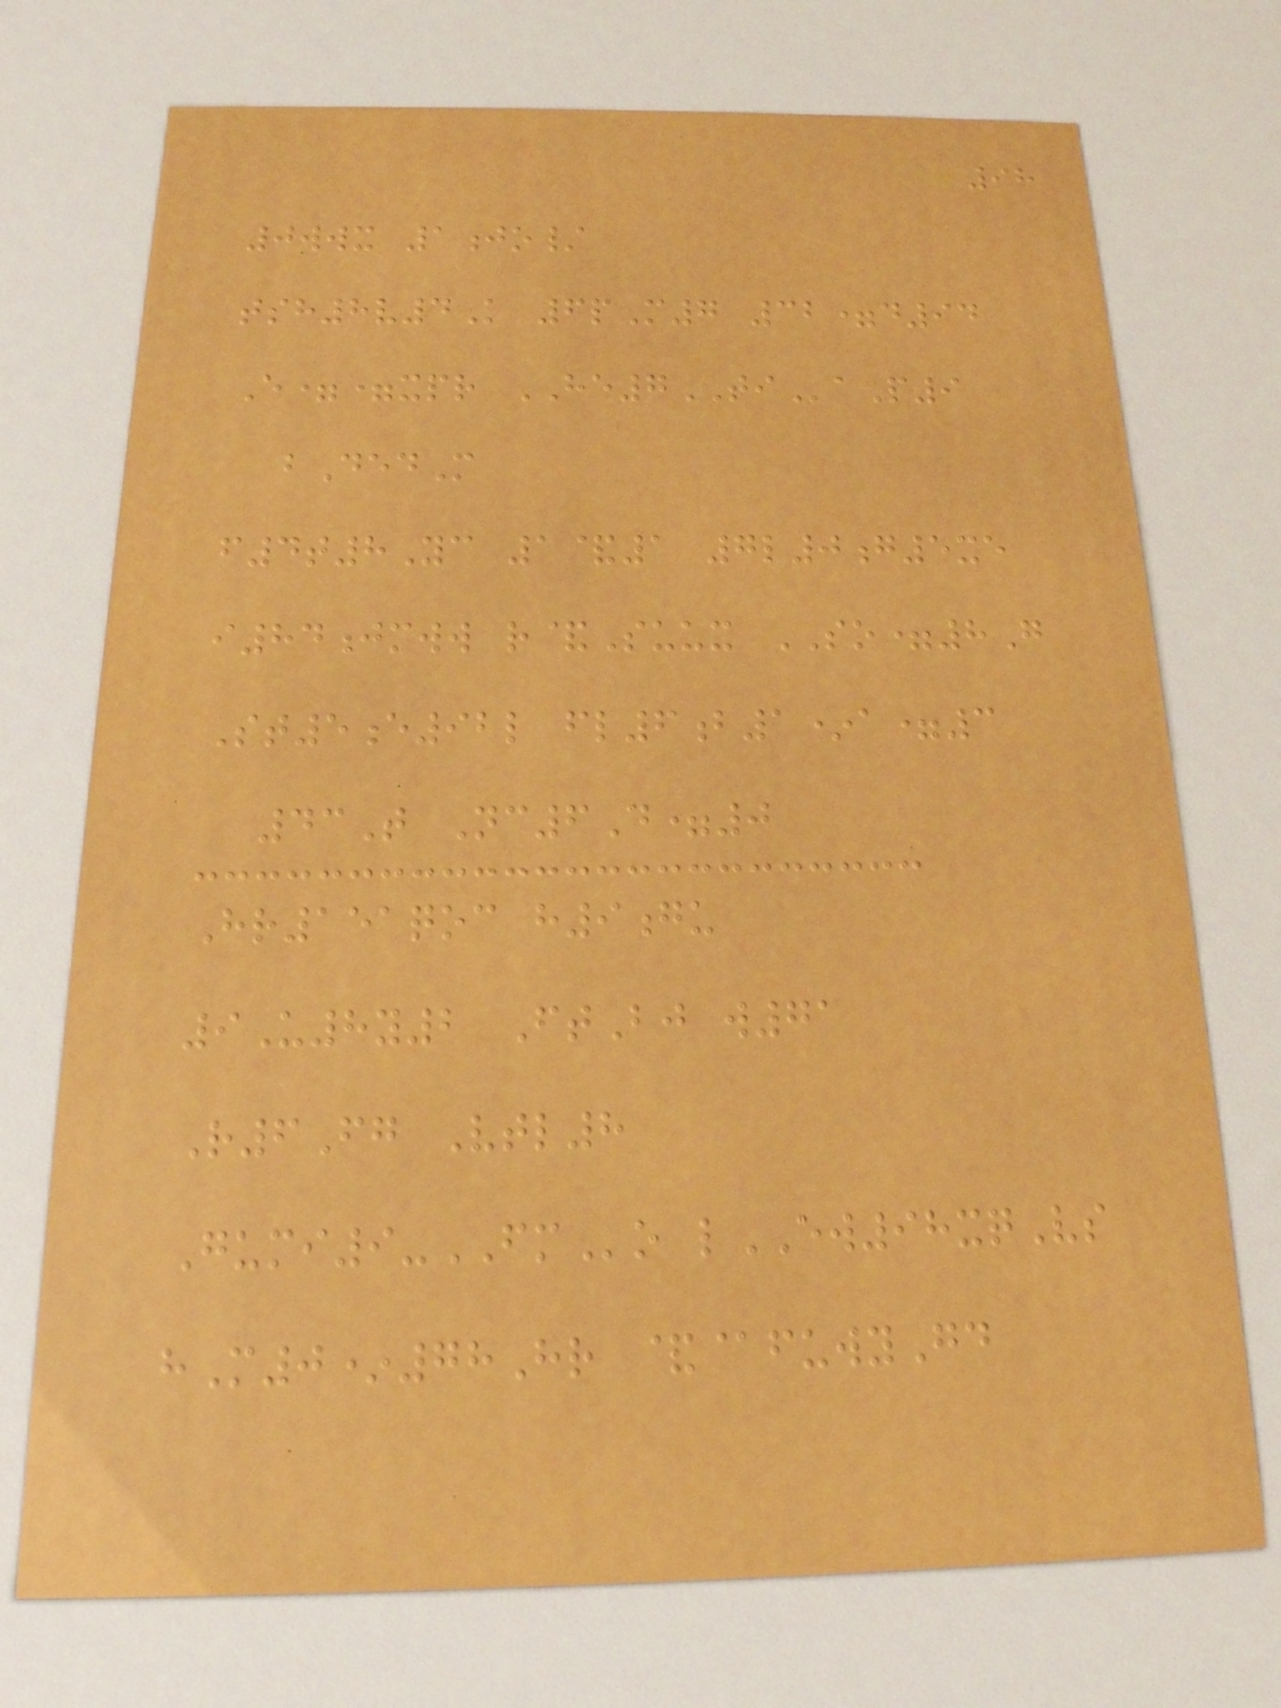98
0wwx 1jo/
tsh8v4K 6pM7 32=d94
E==xpr HE7TIaP9
bDedM
f4t8Yc 1&1 7l0g5xe
i84jmww r&Suux SO=8G
St5e92l fl6b1*a=3
43T Nc6D=0
Hr151qoc h9gu
9U8y2 FtBj w71
R6Fg Vtl8
Gumi9-FMo lEW98xqVs
hM0*78Hr &@fuwyGd
